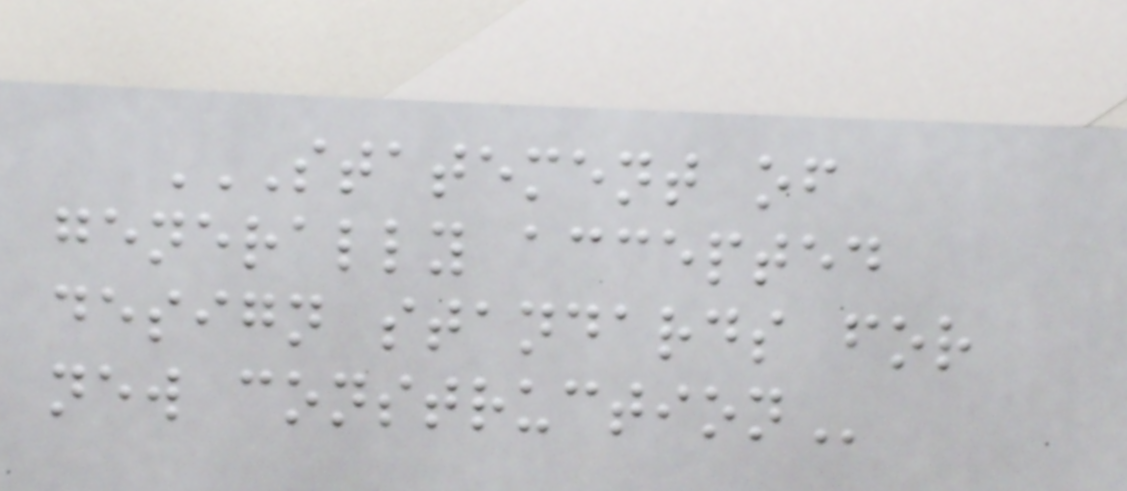STATEMENT OF
GENERALLY ACCEPTED
DESIGN STANDARDS FOR
NEW CONSTRUCTION
